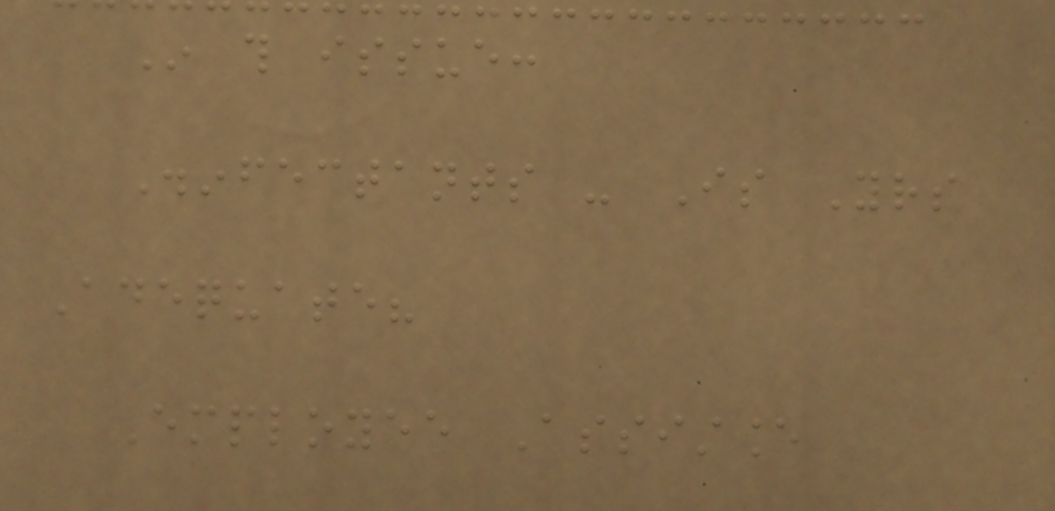In this issue:
Disinfectants - Is Yours
Adequate?
Employee Assistance
